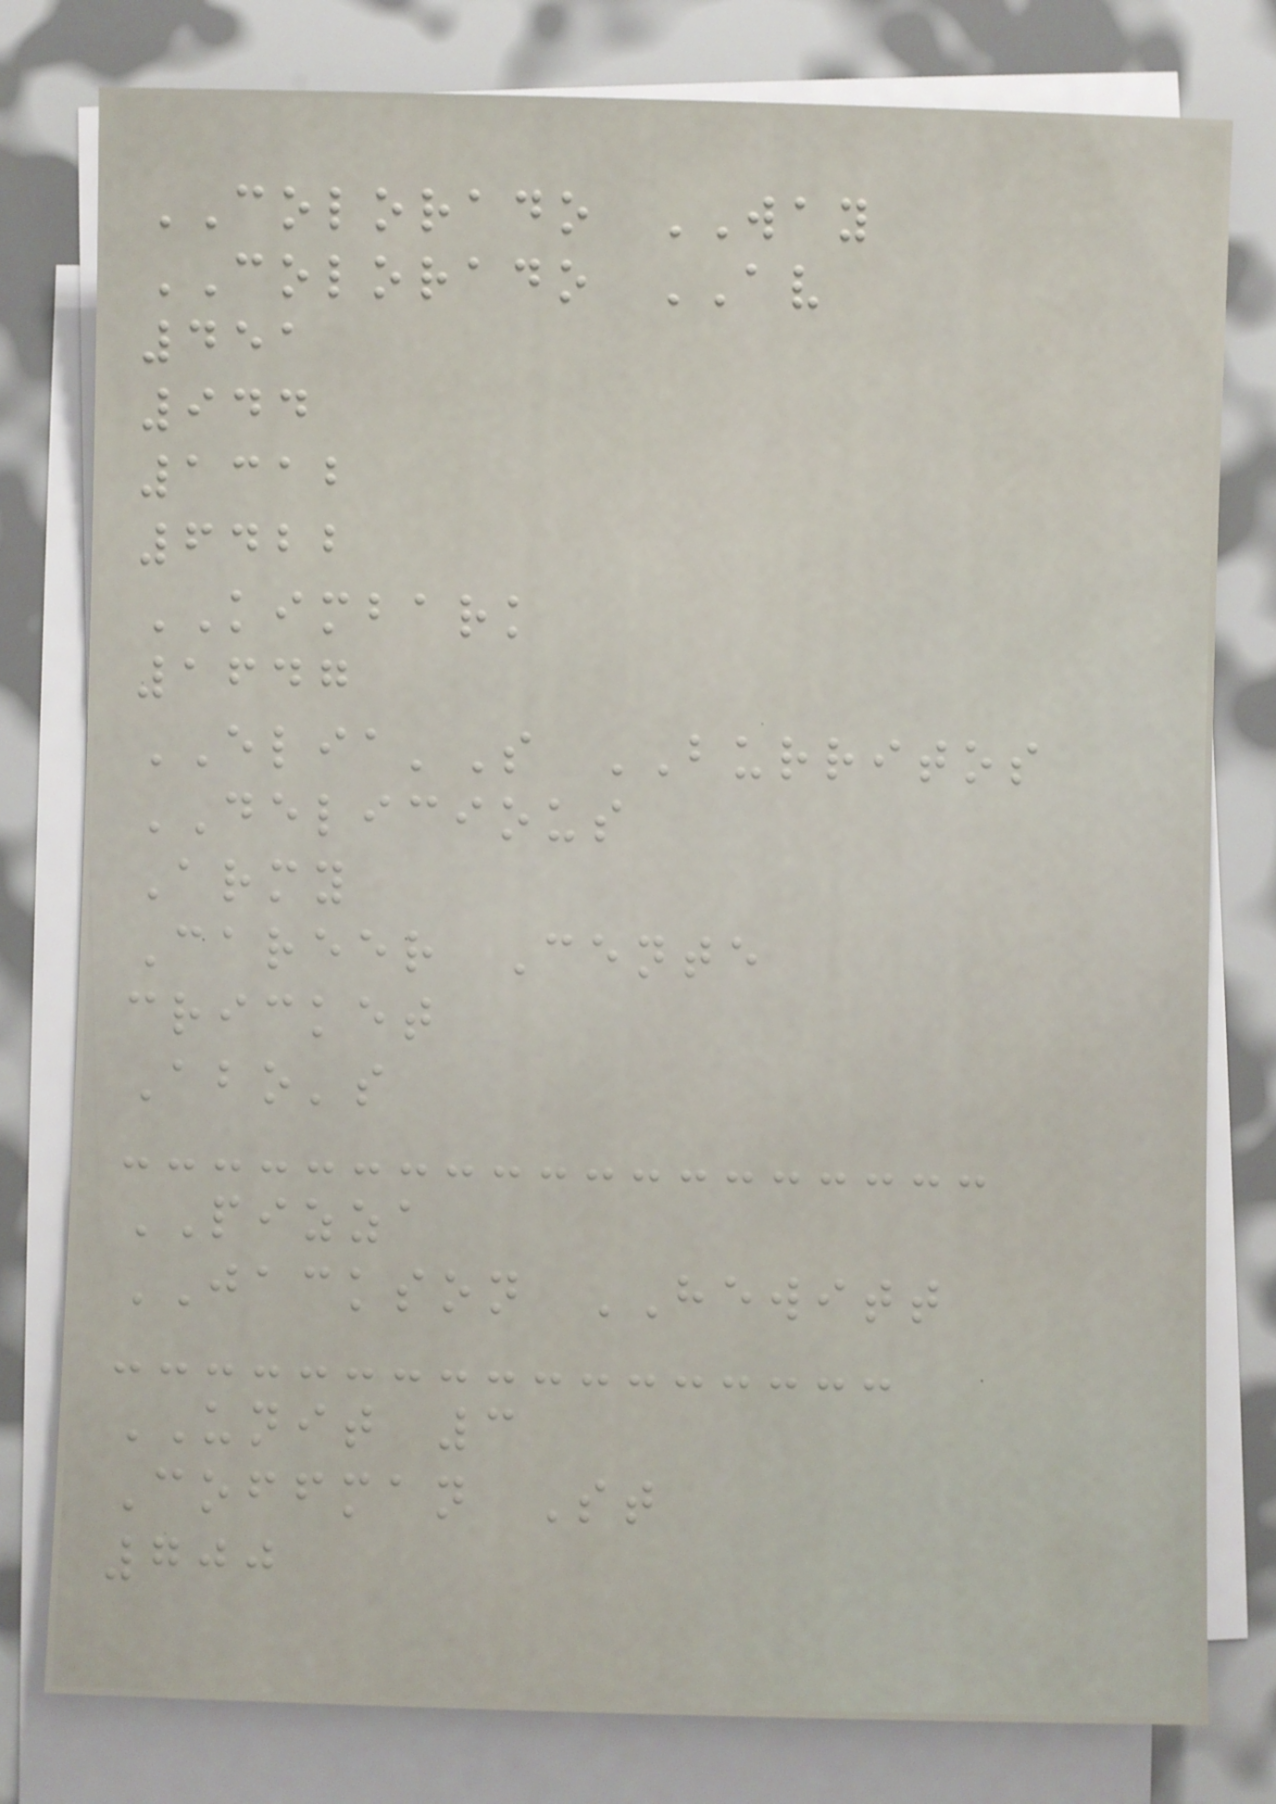COLORADO WAY
COLORADO AV
451
944
1312
6422
KIMBARK
1647
ELIA'S BURRITOS
DELICIOUS
Army
Career Cente
cricket
Abo's
PIZZA
JACKSON HEWITT
UNIT 3
Coffman St
700
